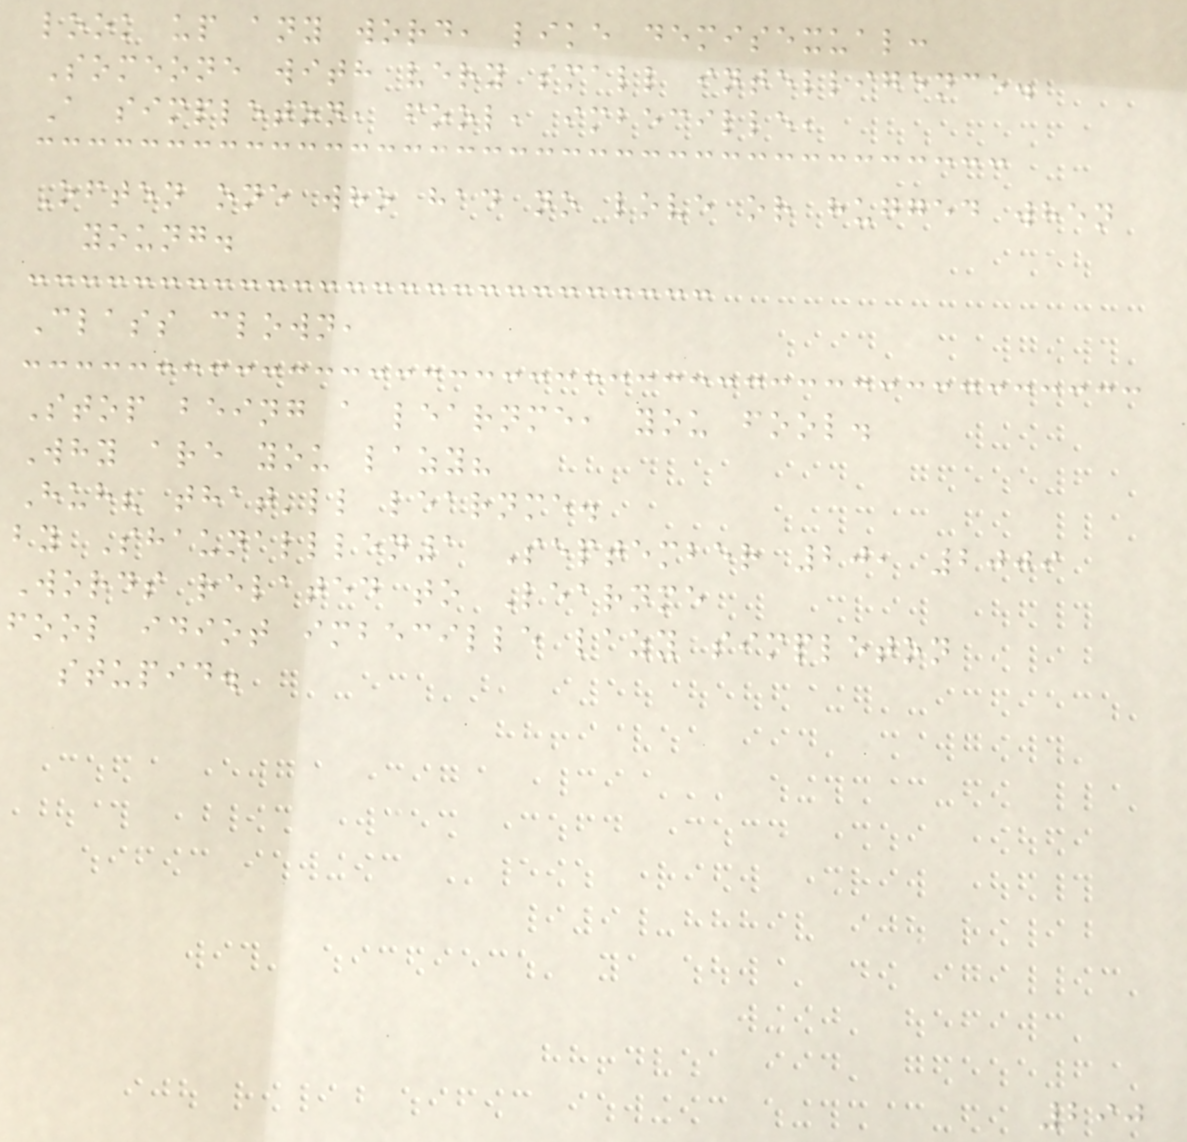look up any word, like demisexual:
Someone with very small intelligence.
A simpleton, fool, imbecille,
Often one who had no love or hugged when
young.
Class clown,
Stop being a learnme, you fool.
Why are you lazy?
Huh? that'll learnme.
by Shaunalllen1 September 20, 2009
Words related to Learnme
fool idiot imbecille lazy simpleton
stupid.
290
